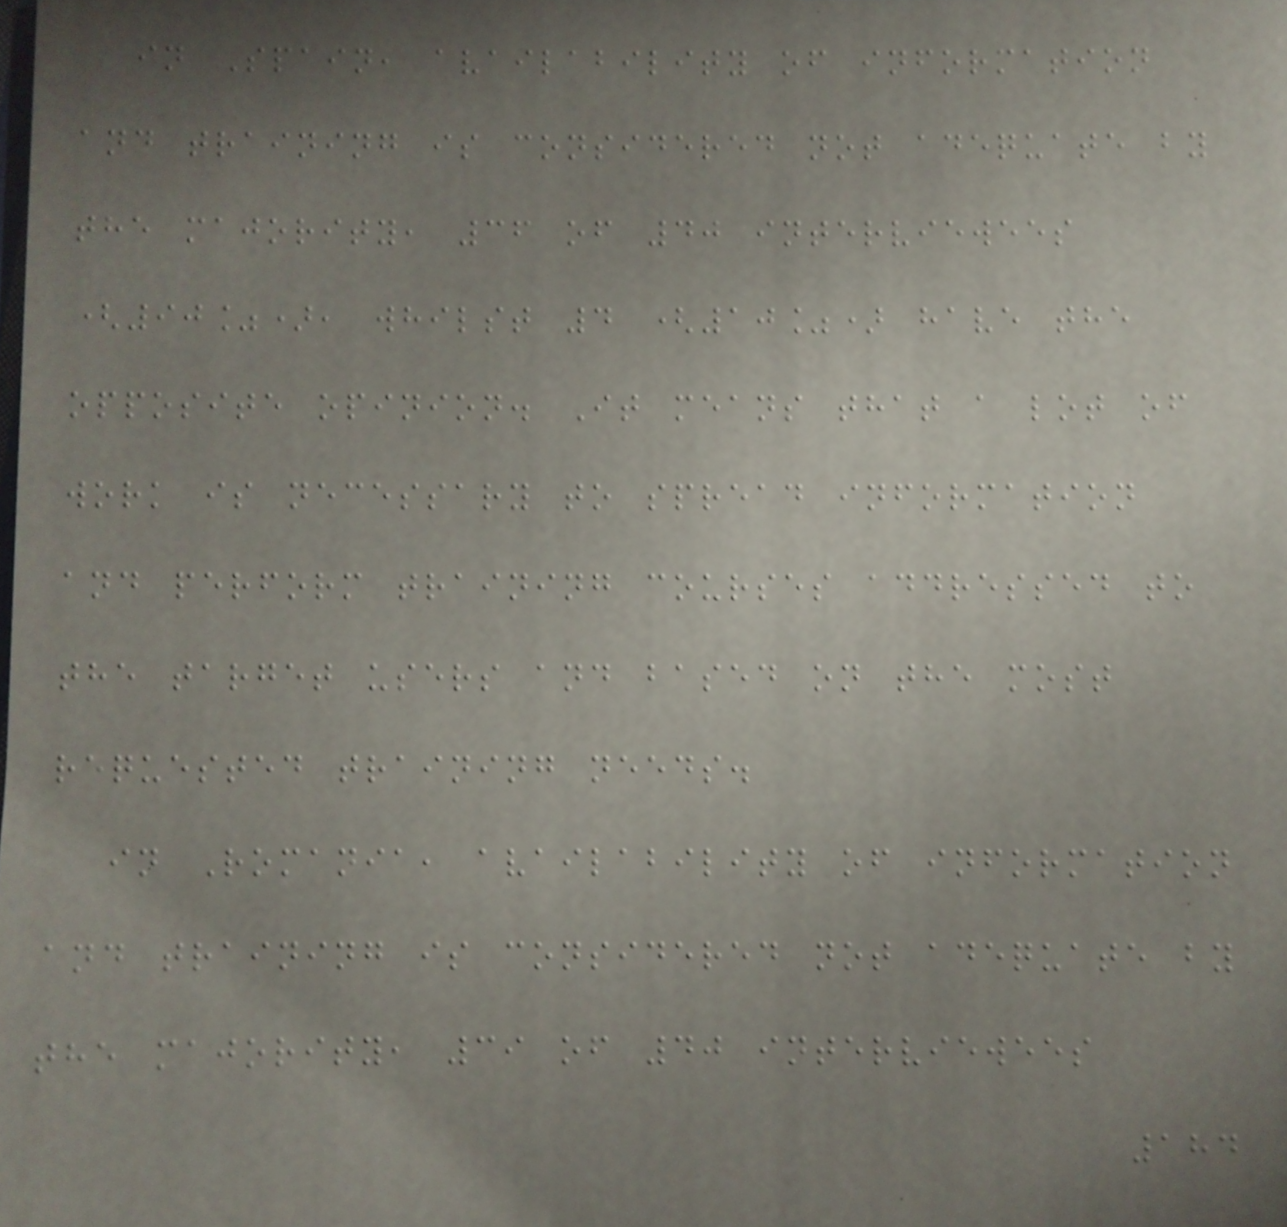in Spain, availability of information
and training is considered not adequate by
the majority, 36 of 40 interviewees
(90%), whilst 4 (10%) have the
opposite opinion. It means that a lot of
work is necessary to spread information
and perform training courses addressed to
the target users and based on the most
requested training needs.
in Romania, availability of information
and training is considered not adequate by
the majority, 39 of 40 interviewees
184
